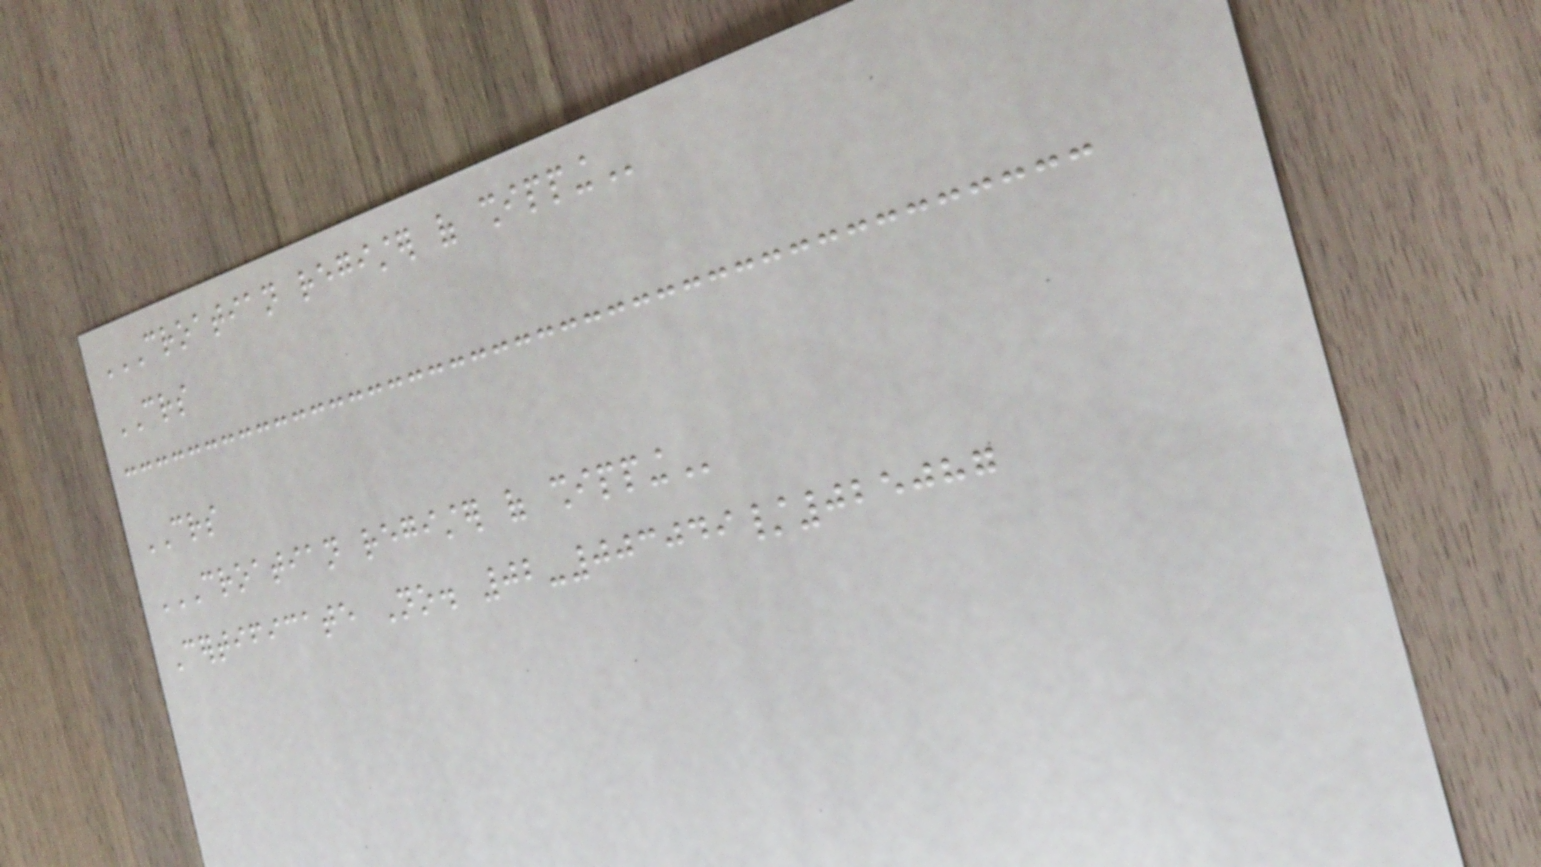CROATIAN REGISTER OF SHIPPING
CRS
CRS
CROATIAN REGISTER OF SHIPPING
Certificate No. 02-003049/025087
